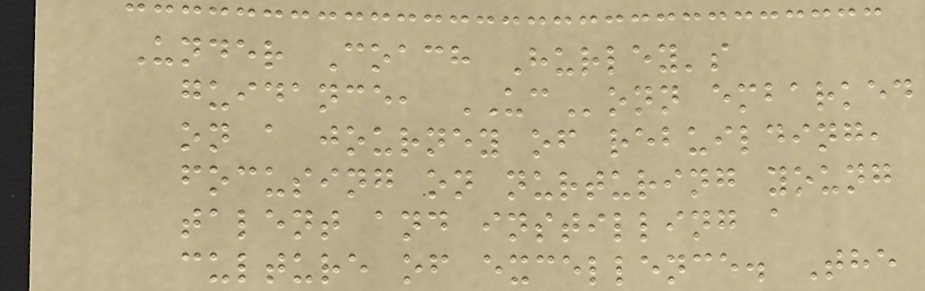Under Coach Hurley's
guidance, UConn embarked
on a journey of rebuilding,
focusing on nurturing young
talent and instilling a
culture of excellence. The
